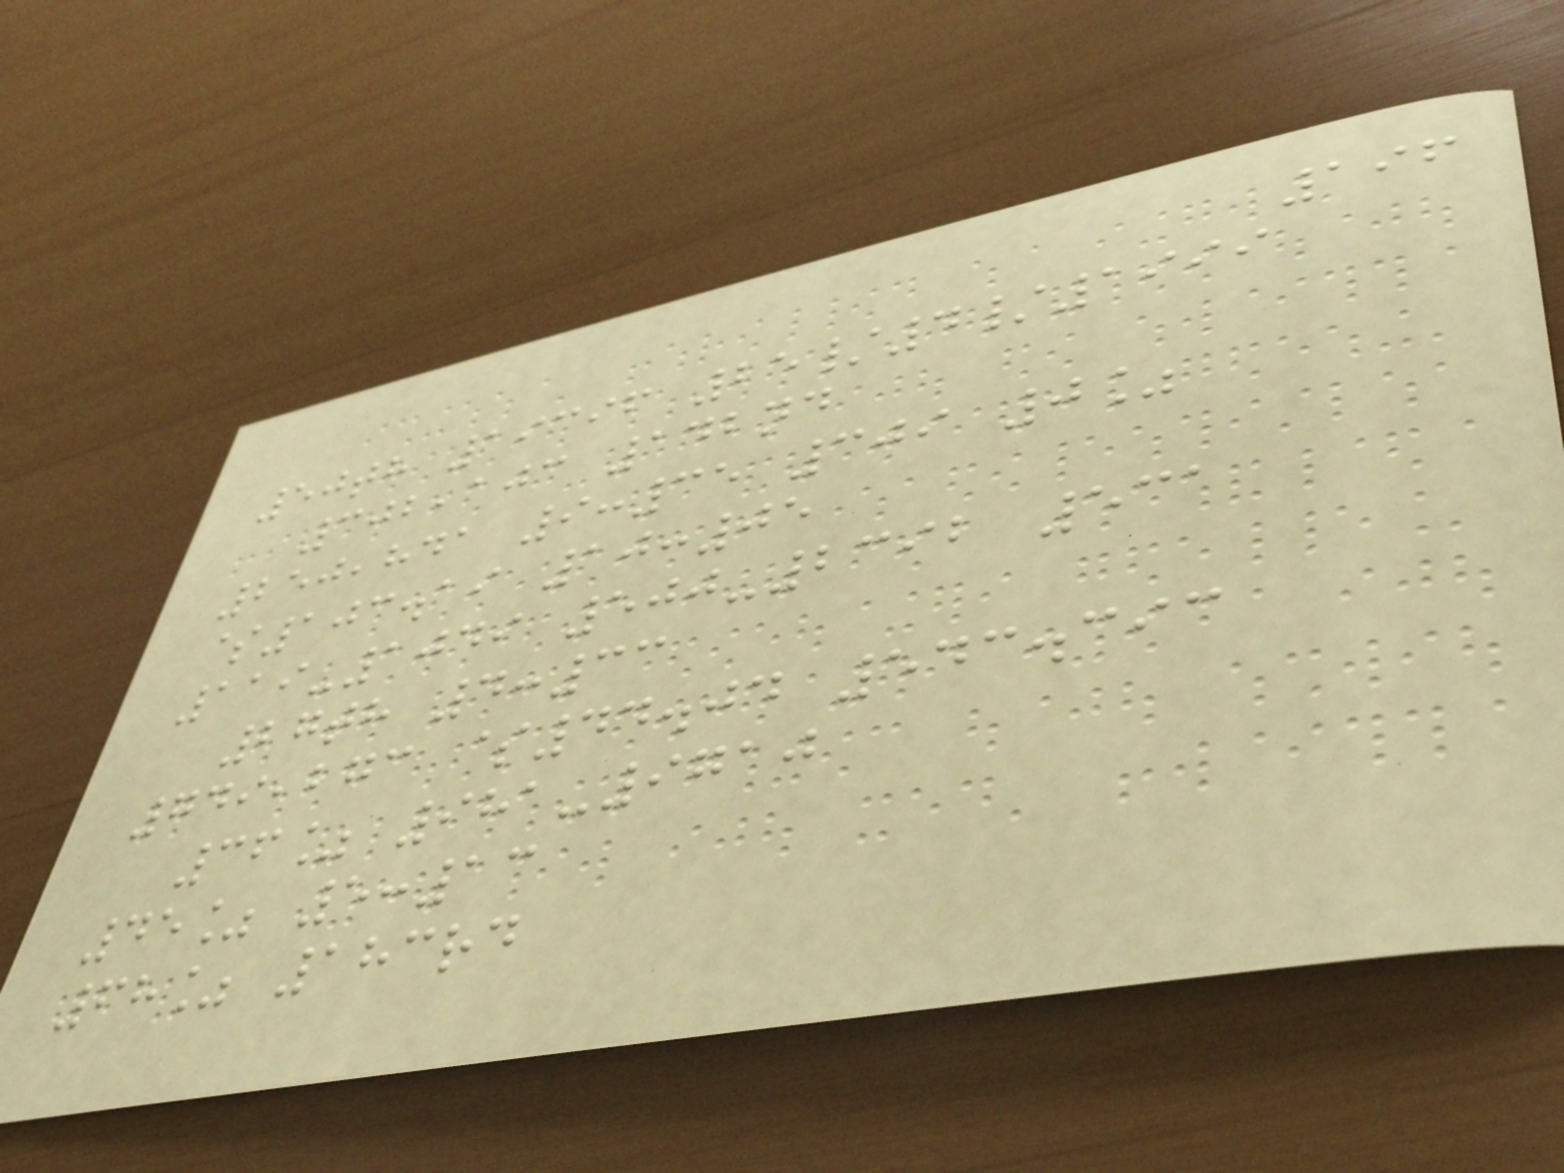196
50th 19396 25/4/1999
302,103 142nd
250,841 9:35 309 0%
$103.19 10:05
119-1049 500-2392 531
27th 4:33
749,273 $44.04 543.393
36% 981-9710
45% 5:13
68% 183rd
